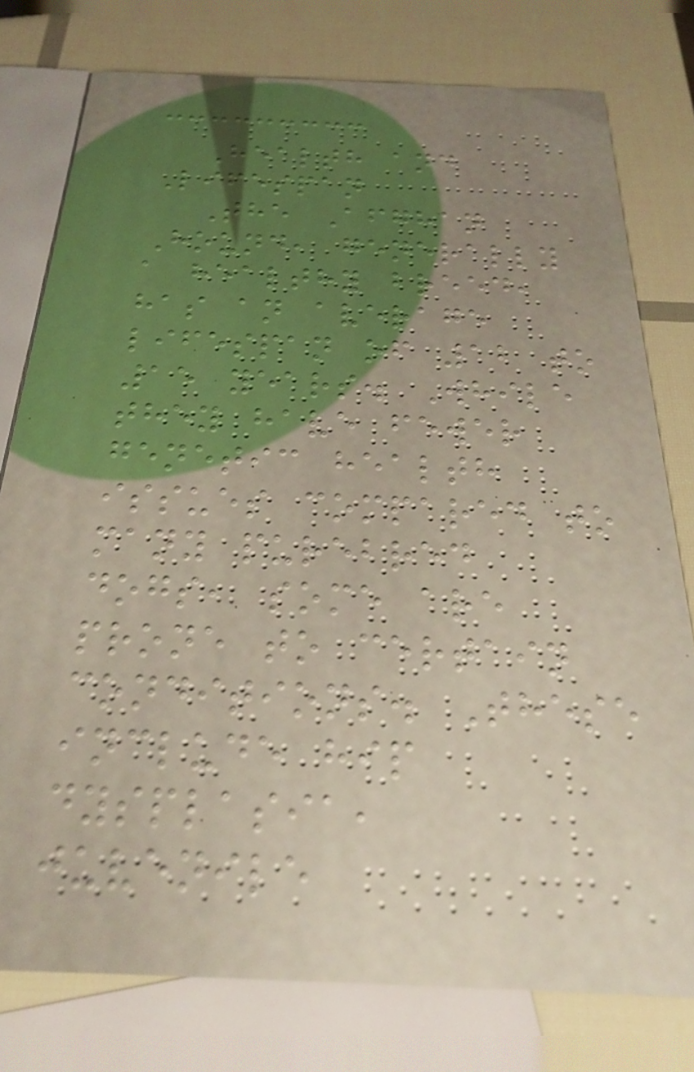Health and
Lifespan
The Afghan
Hound, generally
a healthy breed,
has an average
lifespan of 12 to
15 years. While
they have fewer
genetic health
issues compared to
many purebred
dogs, some are
prone to certain
conditions. These
include hip
dysplasia,
juvenile
